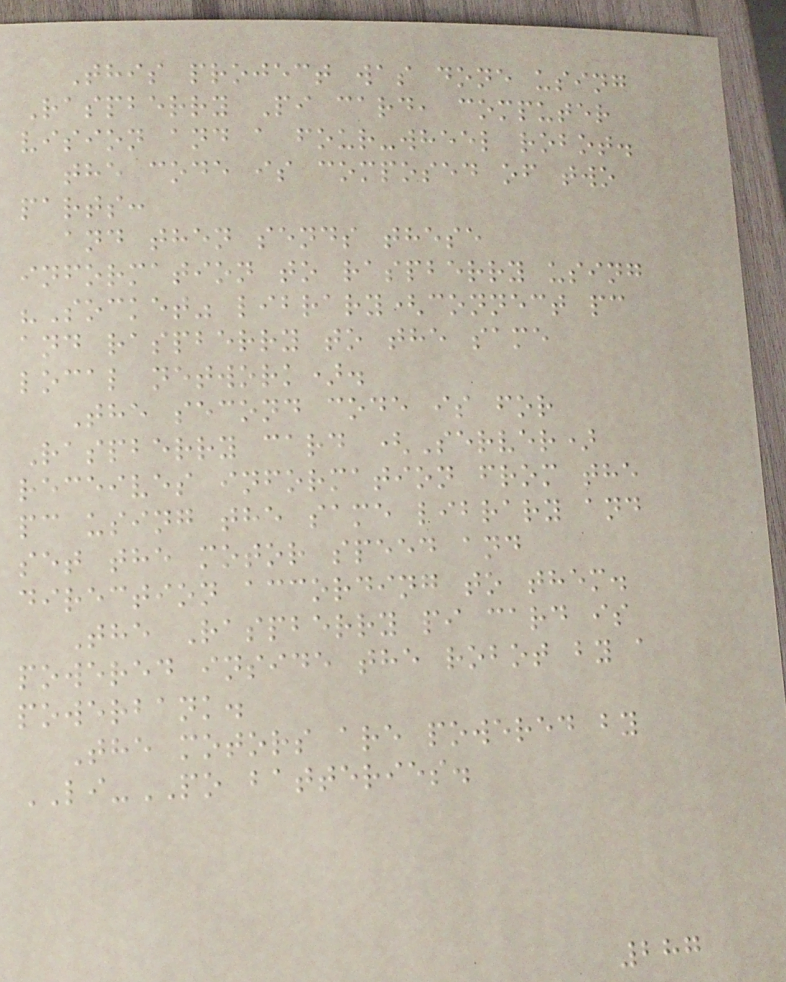This project was done using
Raspberry Pi card, computer
vision and a four-wheel robot.
the code is composed of two
parts:
and then sends these
information to raspberry using
"Socket" library(connect pc
and raspberry to the same
local network).
The second code is for
Raspberry card (Server)
receives information from the
pc using the same library and
set the motor speed and
direction according to them.
The Raspberry pi card is
powered inside the robot by a
powerbank.
The motors are powered by
LI-PO batteries.
287
